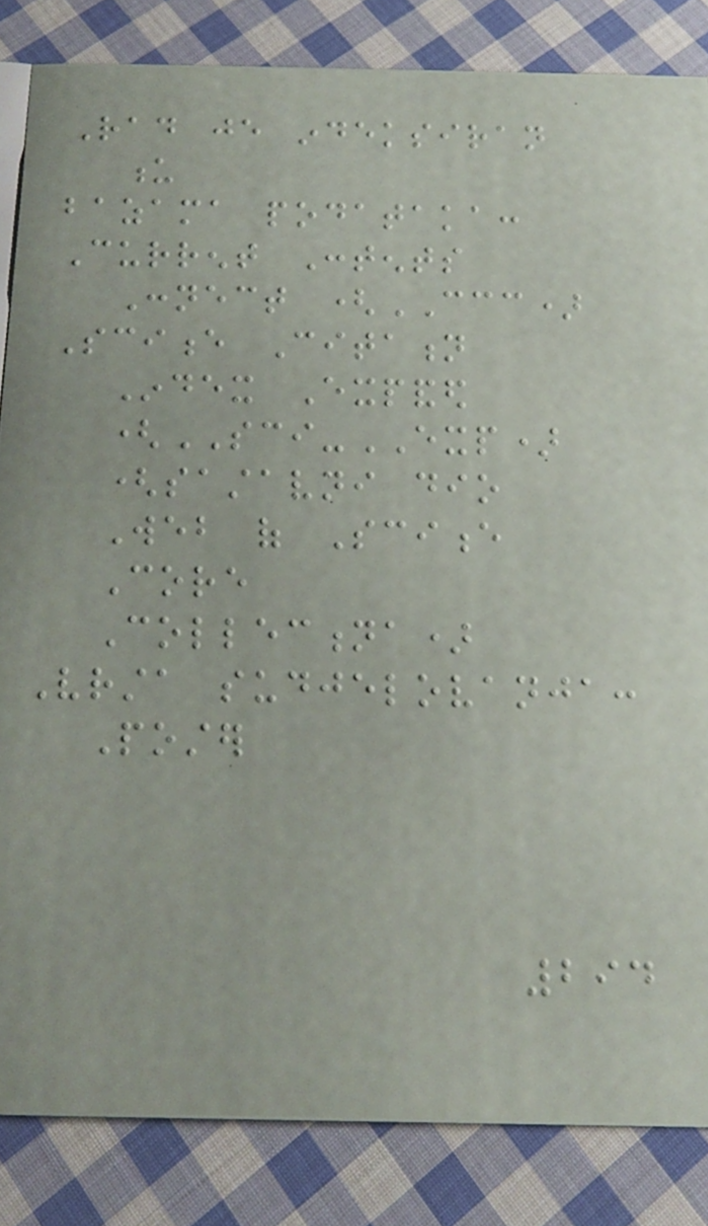Rad je indeksiran
u
bazama podataka:
Current Contents
Connect (CCC)
Science Citation
Index Expanded
(SCI-EXP)
(sastavni dio
Web of Science
Core
Collectiona)
Vrsta sudjelovanja:
Poster
294
